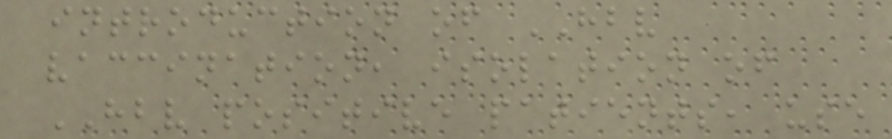introduction of HBV
vaccination, isolation of
HBV positive patients, use
